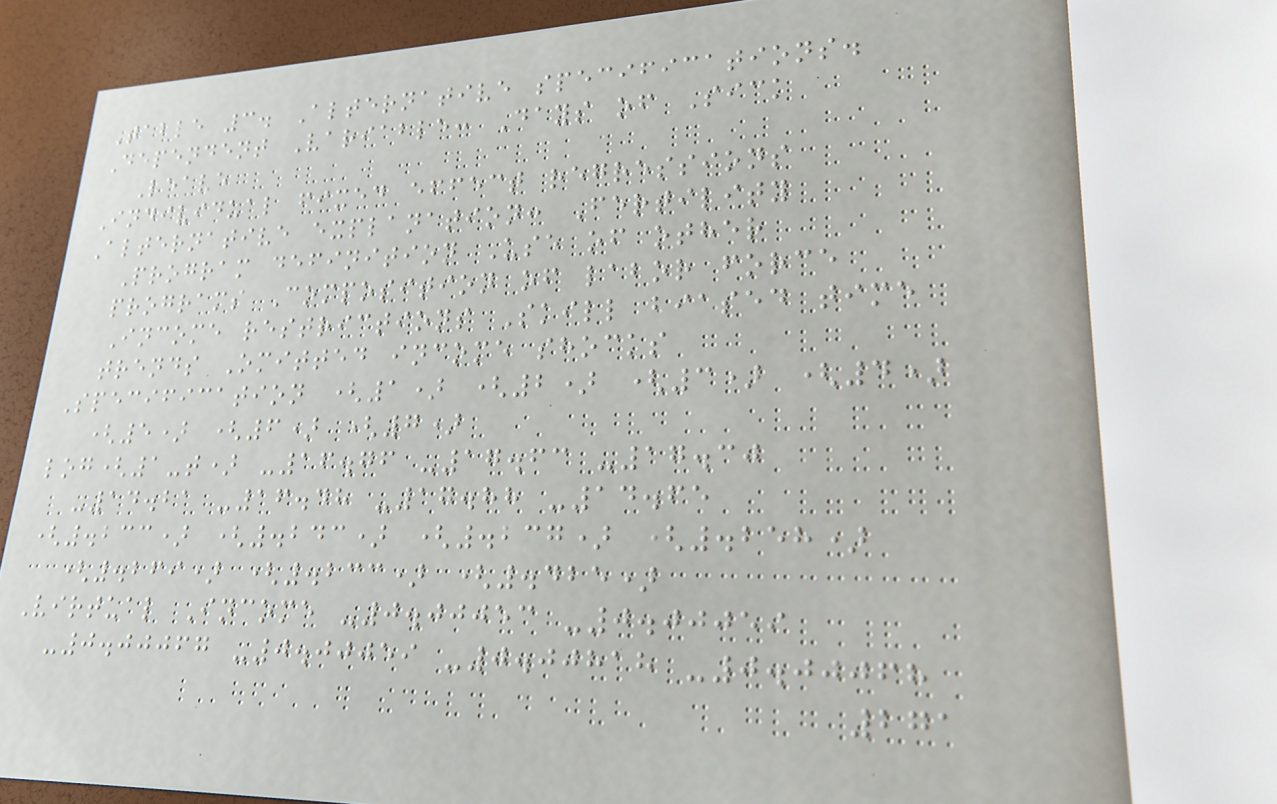Table 3. Alternative specifications.
Dependent Variable: Days of Sick
Leave
Individual fixed effect regressions
Alternative explanation: Fertility
Program definition Use of other
programs Composition of labor force
Income restrictions Skill biased time
trends Omitted income shocks
Specification (1) (2) (3) (4)
(5) (6) (7)
log(1-t) -16.76 -17.63 -17.30
-14.21 -16.48 -17.88 -14.65
(.233) (.243) (.237) (.258)
(.269) (.233) (.425)
Virtual Income -0.00053 -0.00059
-0.00067 -0.00059 -0.00818 -0.00068
271
